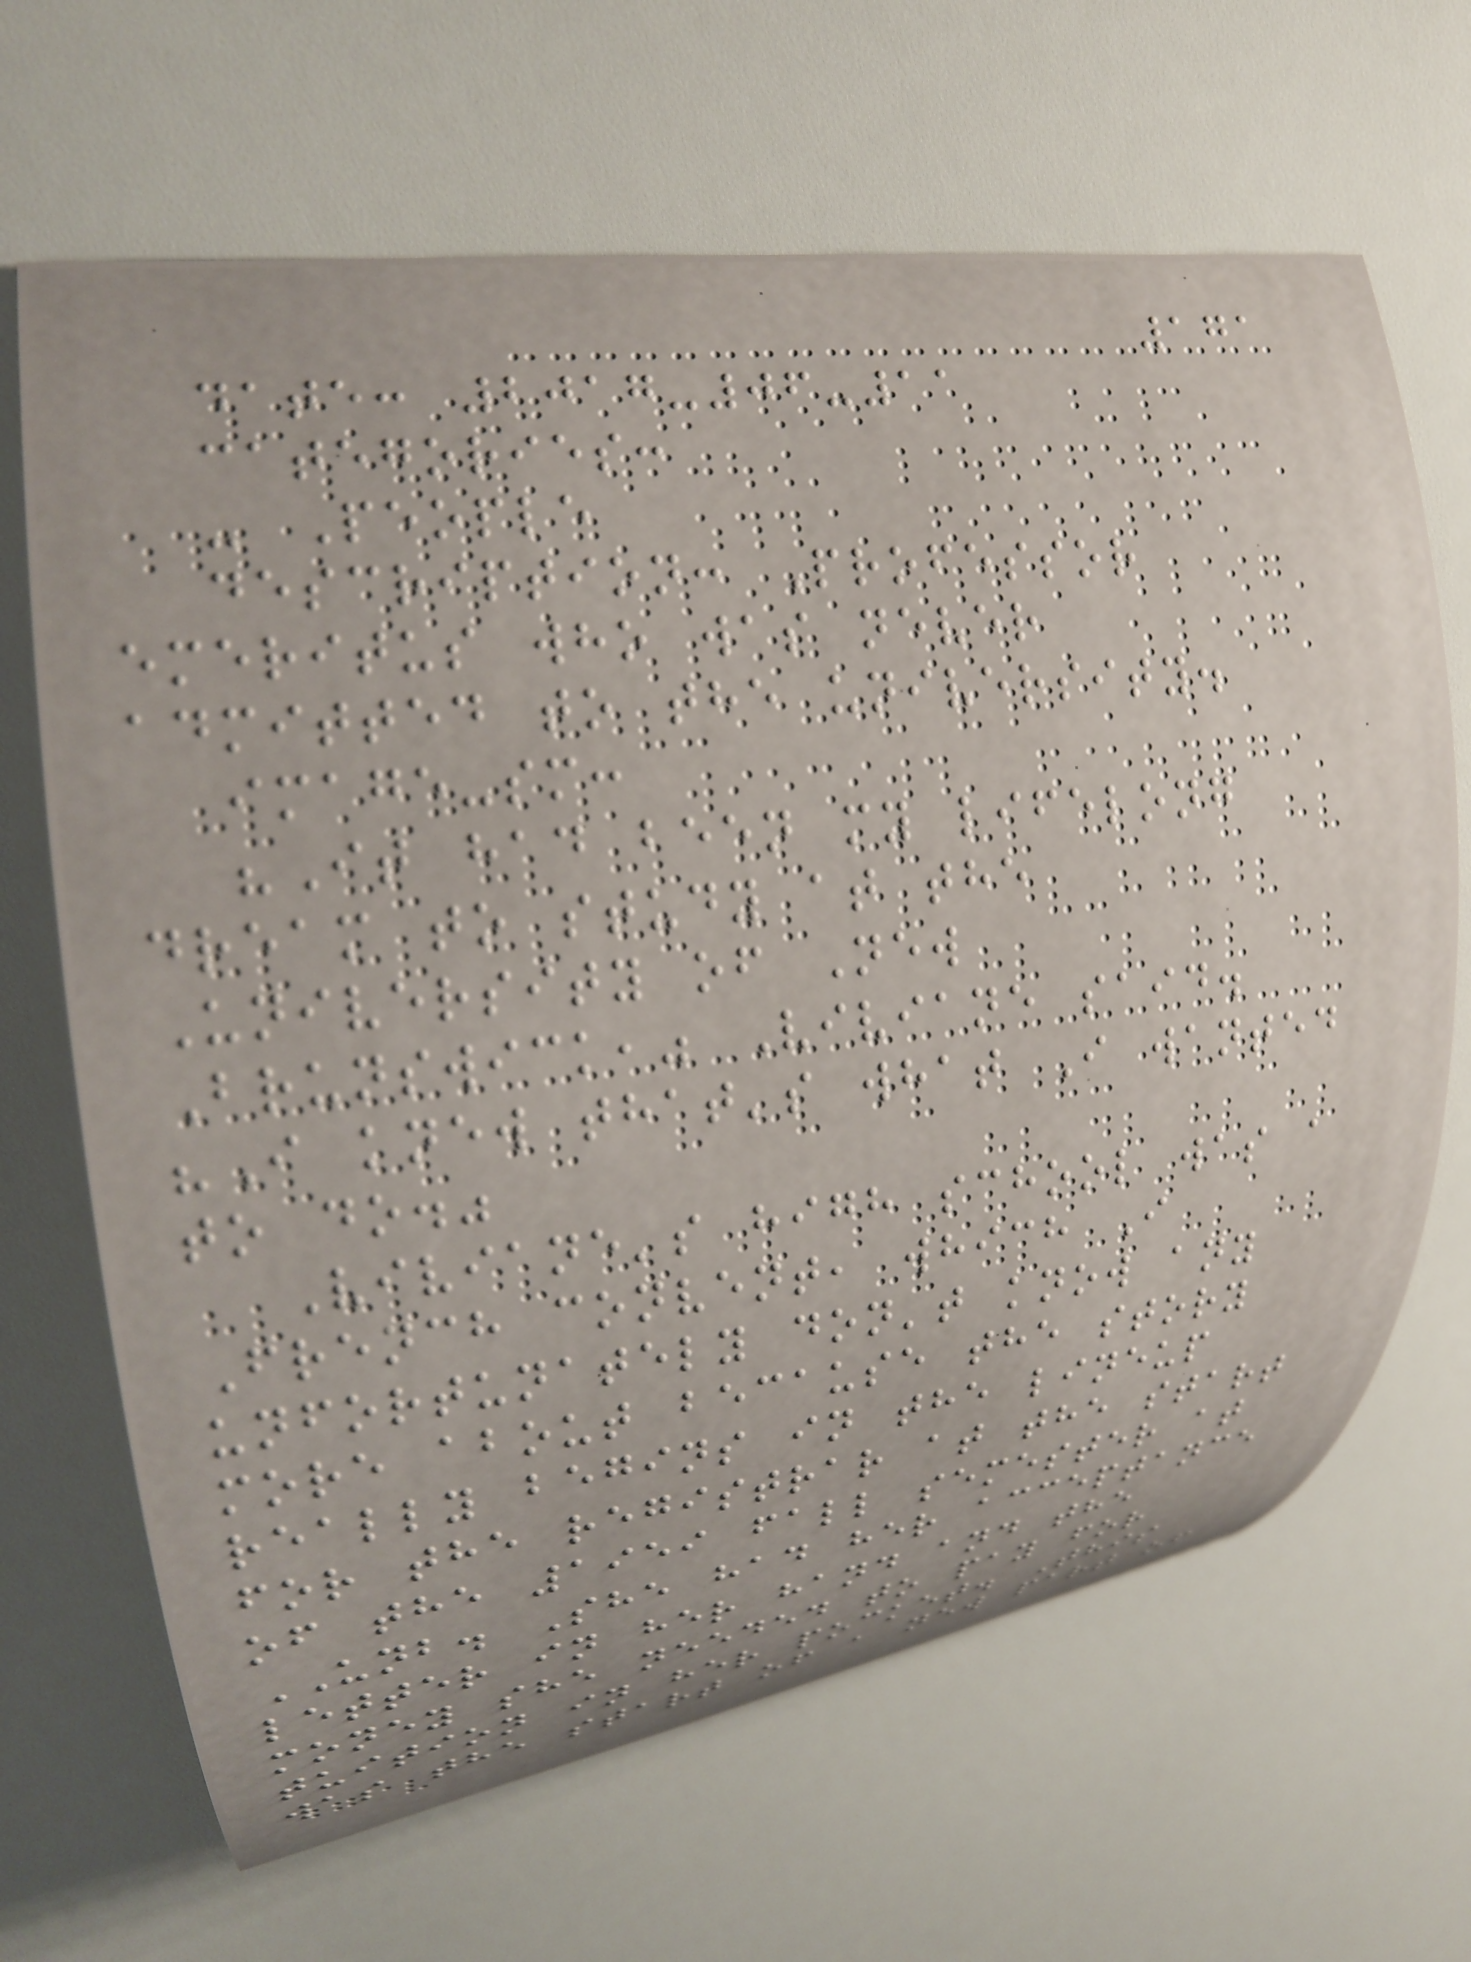171
date: 2017-06-11
categories:
- People
description: Professor
emeritus who was never
admitted to the university.
image-sm:
"It had been my lifelong
dream to study at the
University of New
Brunswick," Viviane said.
"I knew that's what I wanted
to do."
Viviane's high school was a
French convent, which I
unfortunately don't know any
more about because the story
really begins in the lineup
for the registrar at the start
of the 1959 fall semester at
UNB. She had her acceptance
letter in her hand and the
money she needed to pay for
tuition in her pocket. This
was the start of a new part of
